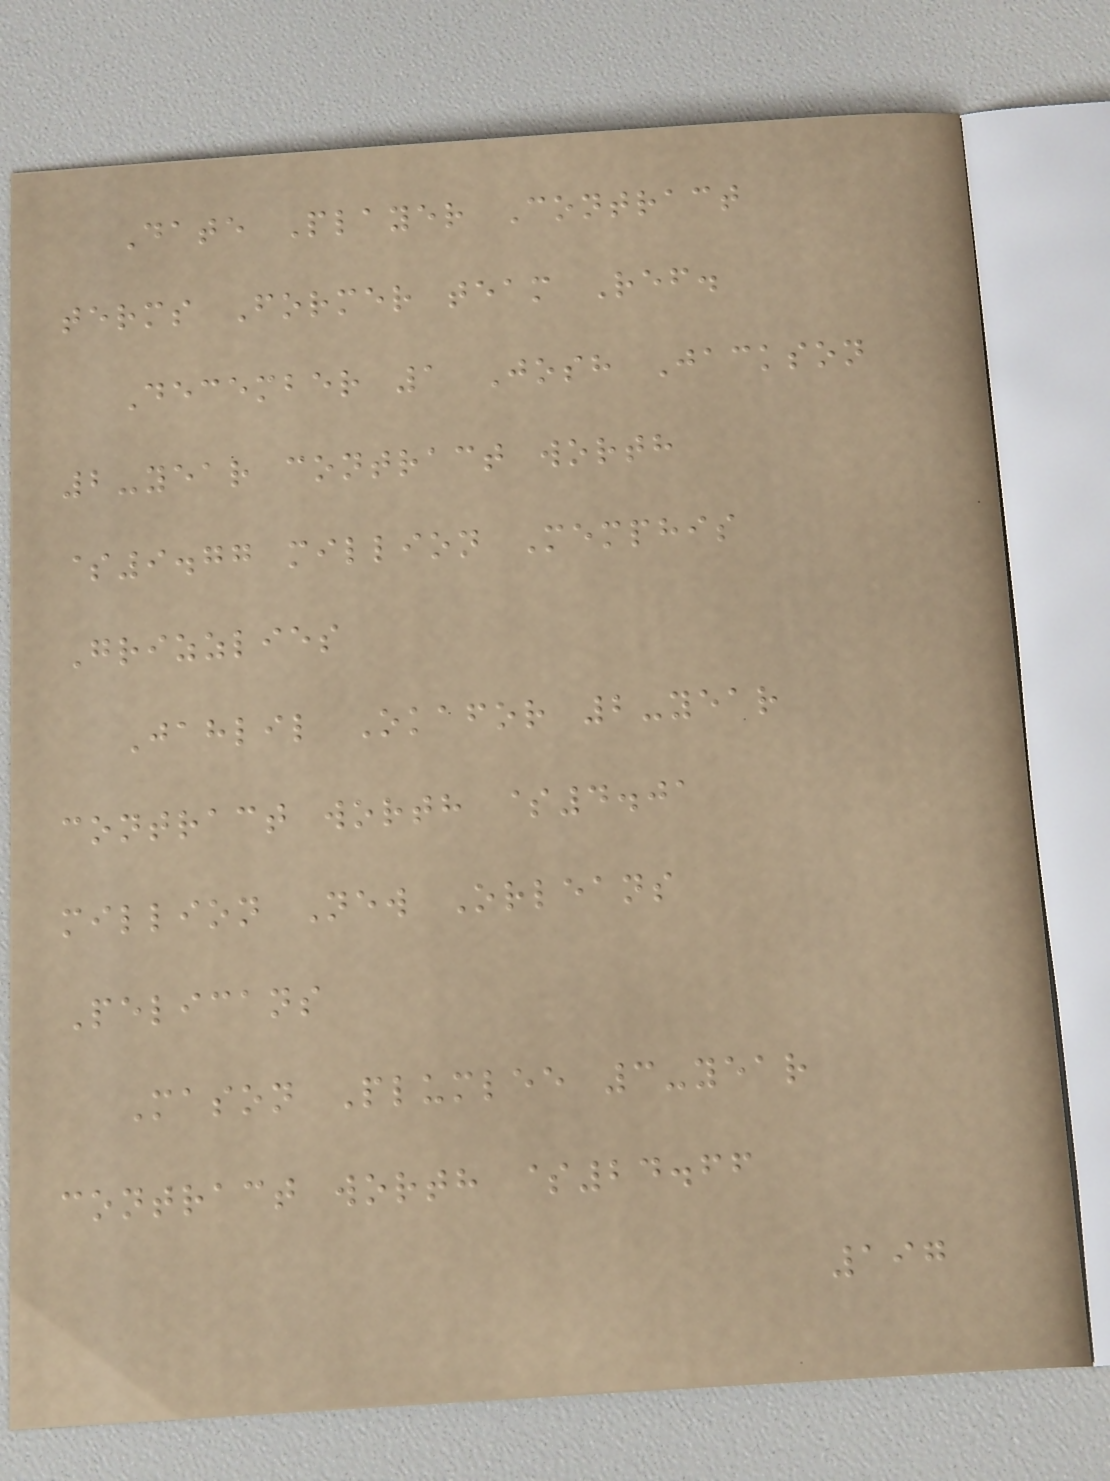Date Player Contract
terms Former team Ref.
December 1 Josh Jackson
2-year contract worth
$9.77 million Memphis
Grizzlies
Jahlil Okafor 2-year
contract worth $4.01
million New Orleans
Pelicans
Mason Plumlee 3-year
contract worth $24.66
197
